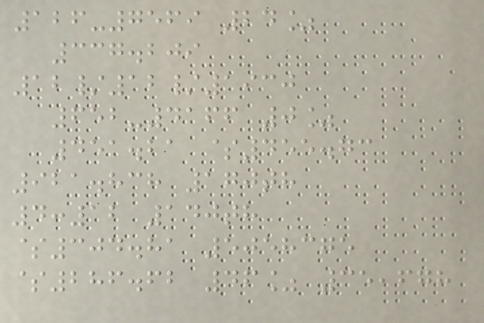126-7569 24%
337.209
12/12/1930
652-4166 0%
451.21 $455.73
921.838 170th
4:12 140th
$304.81 5058375
$286.62 46% 35,678
